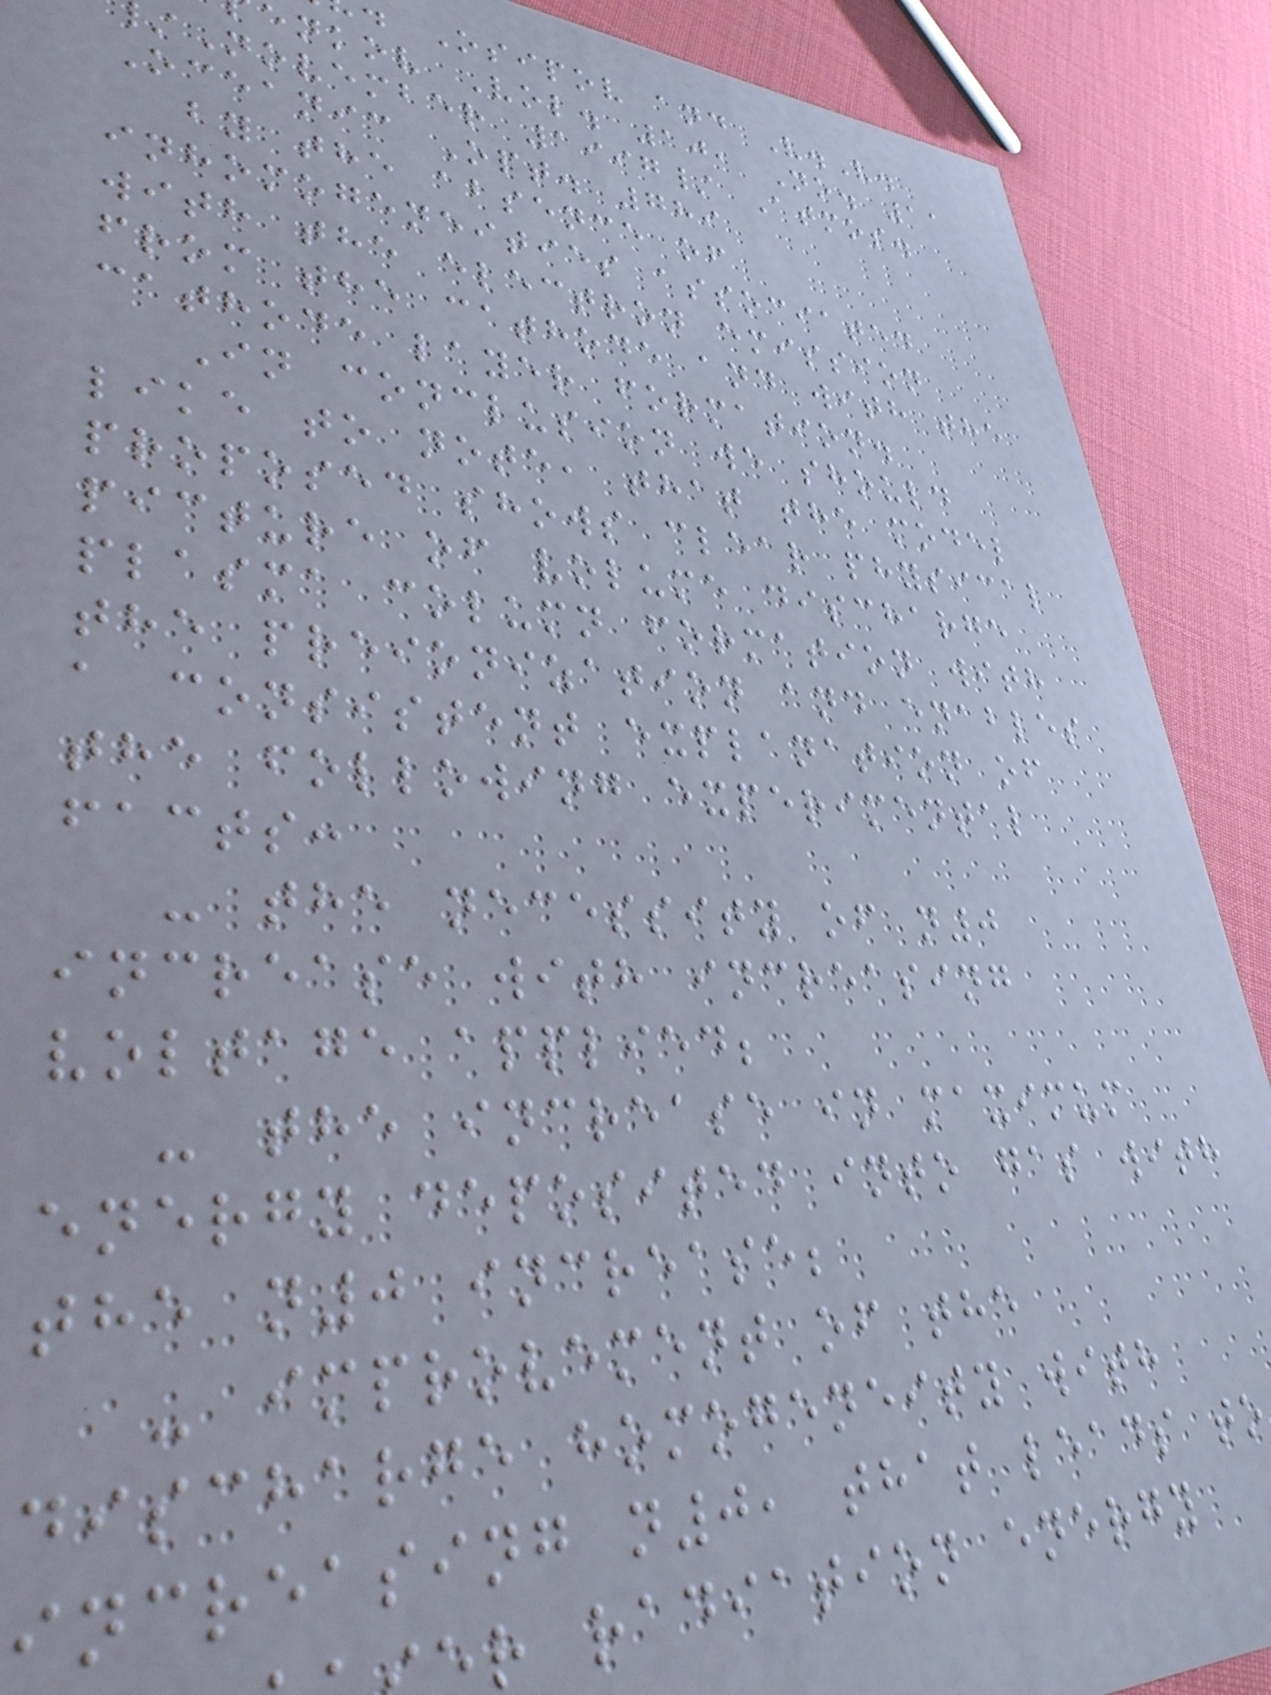Osipov and V.V.
enkov Vol. 10, No. 11
November 1997/ Atmos.
Oceanic Opt. 789
by the absence of
inhomogeneities associated
with the electron emission
from the cathode and with the
cathode layer formation.
In conclusion we should
like to note, that the model
proposed shows clear physical
picture of volume discharge
plasma column formation with
the preionization and enables
a consistent explanation of
the following experimental
facts:
- the necessity of n0
increase with increasing
voltage applied;
- the increase in maximum
energy deposited into gas with
the n0 increase;
- improvement of the
discharge homogeneity with
increasing n0, that leads to
r radiation energy
